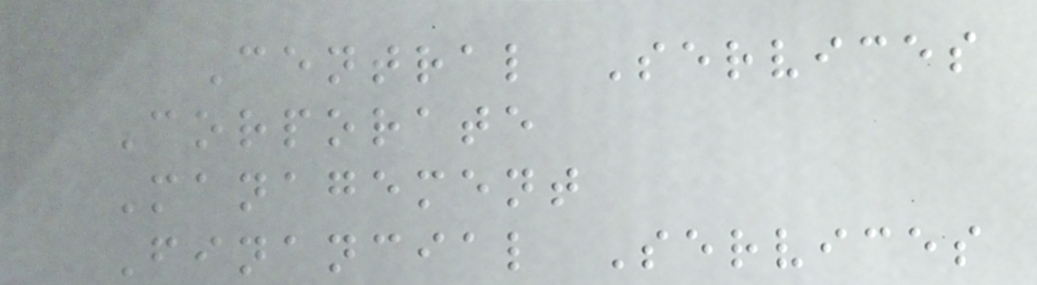Central Services
Corporate
Management
Financial Services
